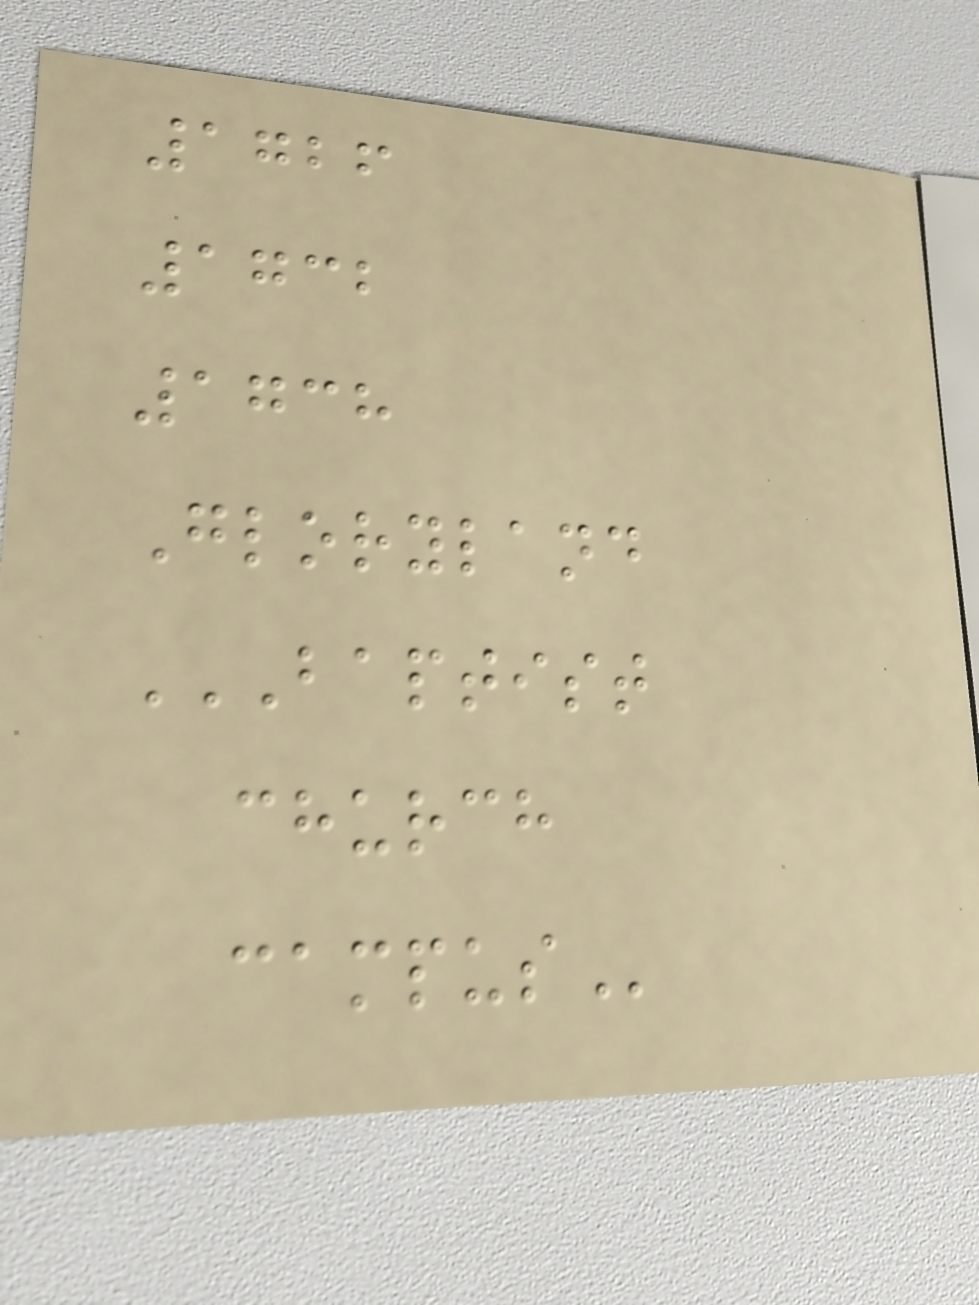1726
1732
1738
Gloryland
BAPTIST
CHURCH
CAMPUS
